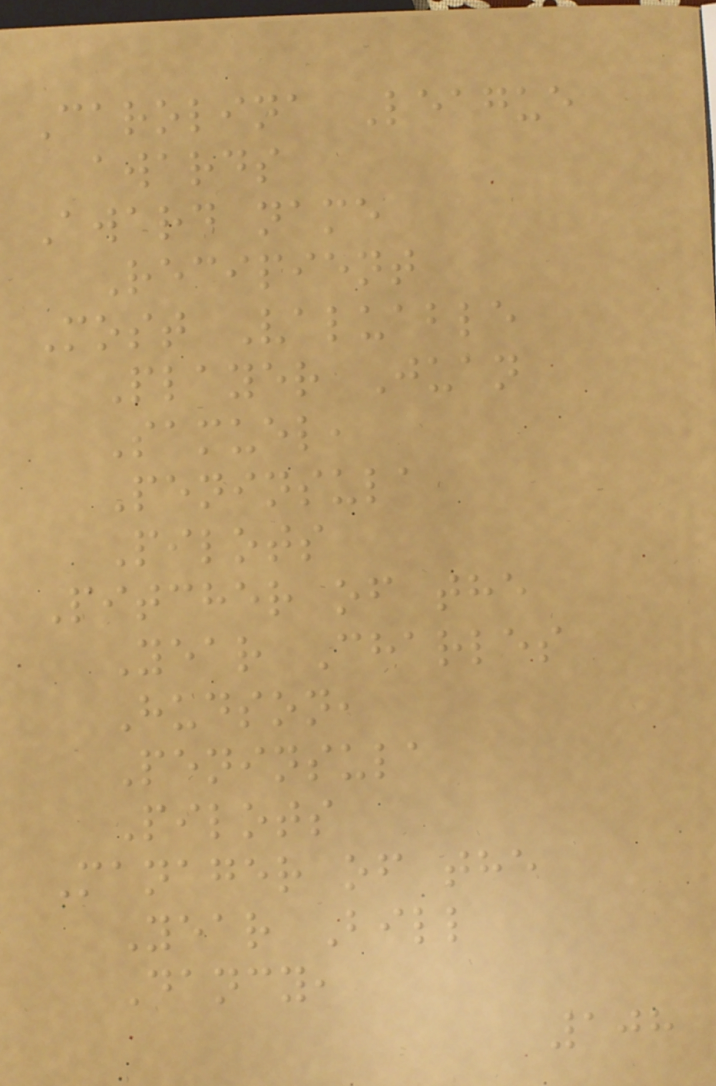Carolina League
awards
Award name
Recipient
Most Valuable
Player Juan
Samuel,
Peninsula
Pilots
Pitcher of the
Year Charles
Hudson,
Peninsula
Pilots
Manager of the
Year Bill
Dancy,
108
